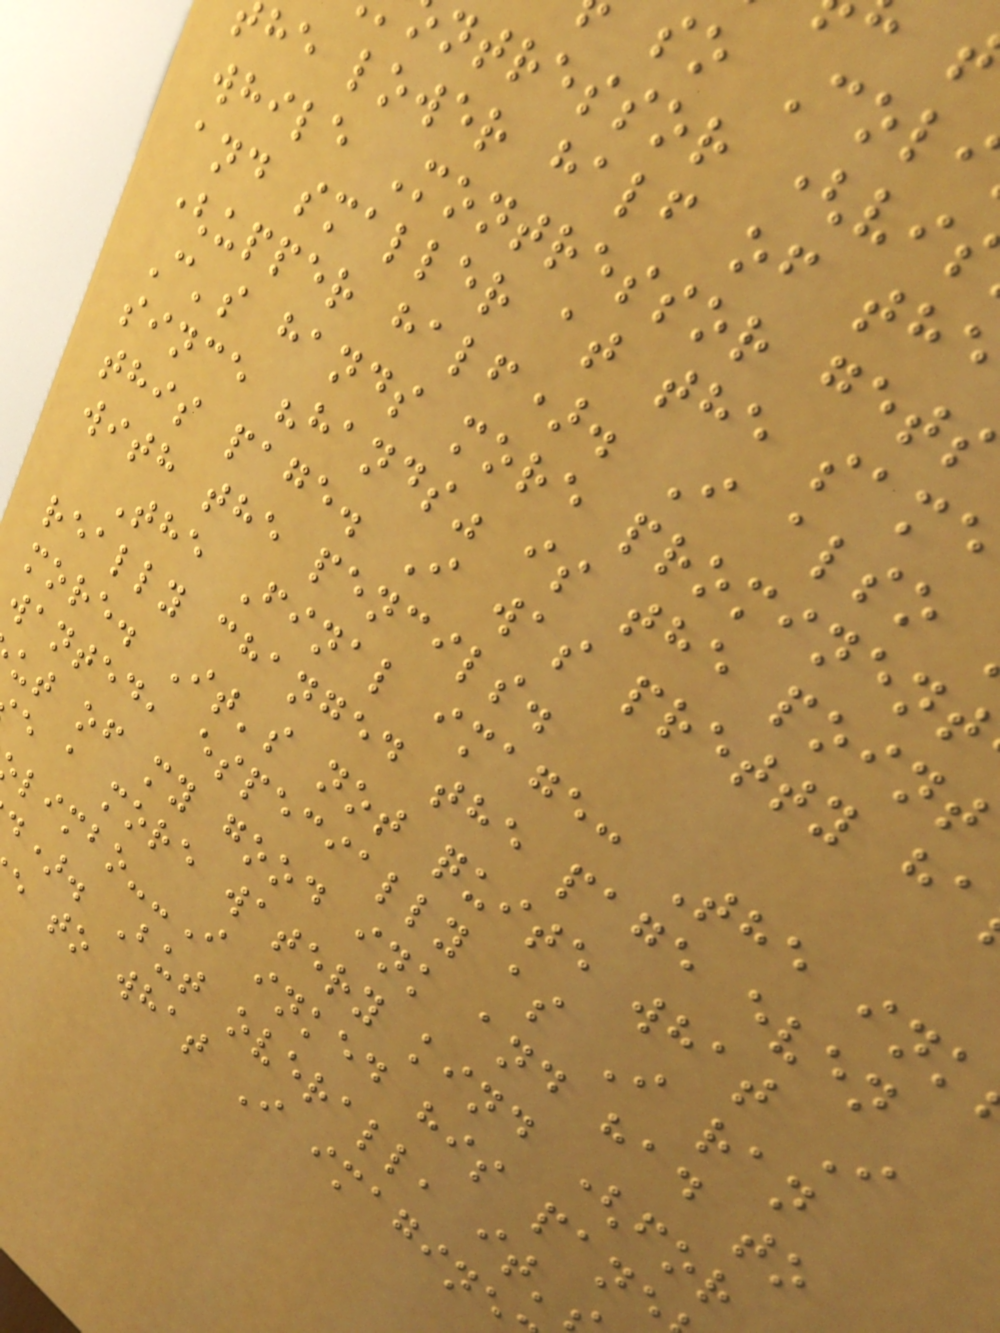ntressor (vi
he lower half of the
while Montressor gets
and smaller at the same
(upper half). I also
C's hands more prominent
since "hands" is the point
this page. I was pretty ha
with the pencils.
The Final image: The ink
really changed the page even
more. It's not quite what I
wanted, especially as I ran
ut of my good ink and had to
e a more watery kind (for
limbo--I inked his pane
d). But overall, it'
e to what I imagine
